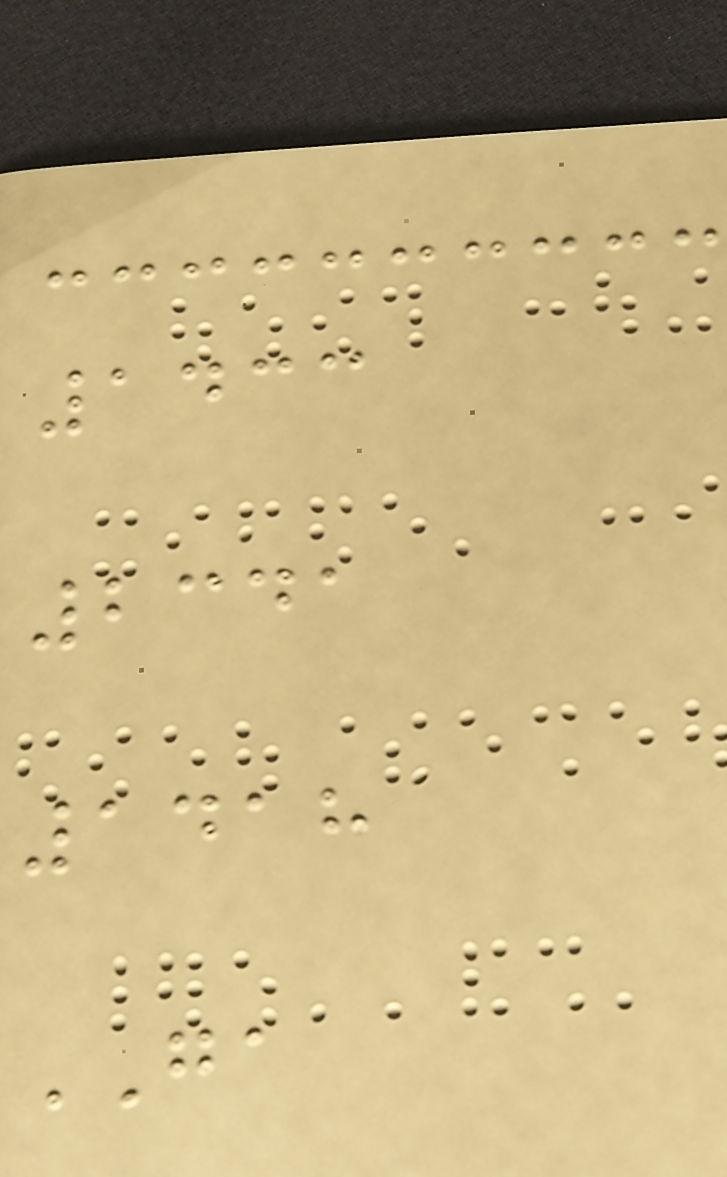1433
2341
1418
GA
